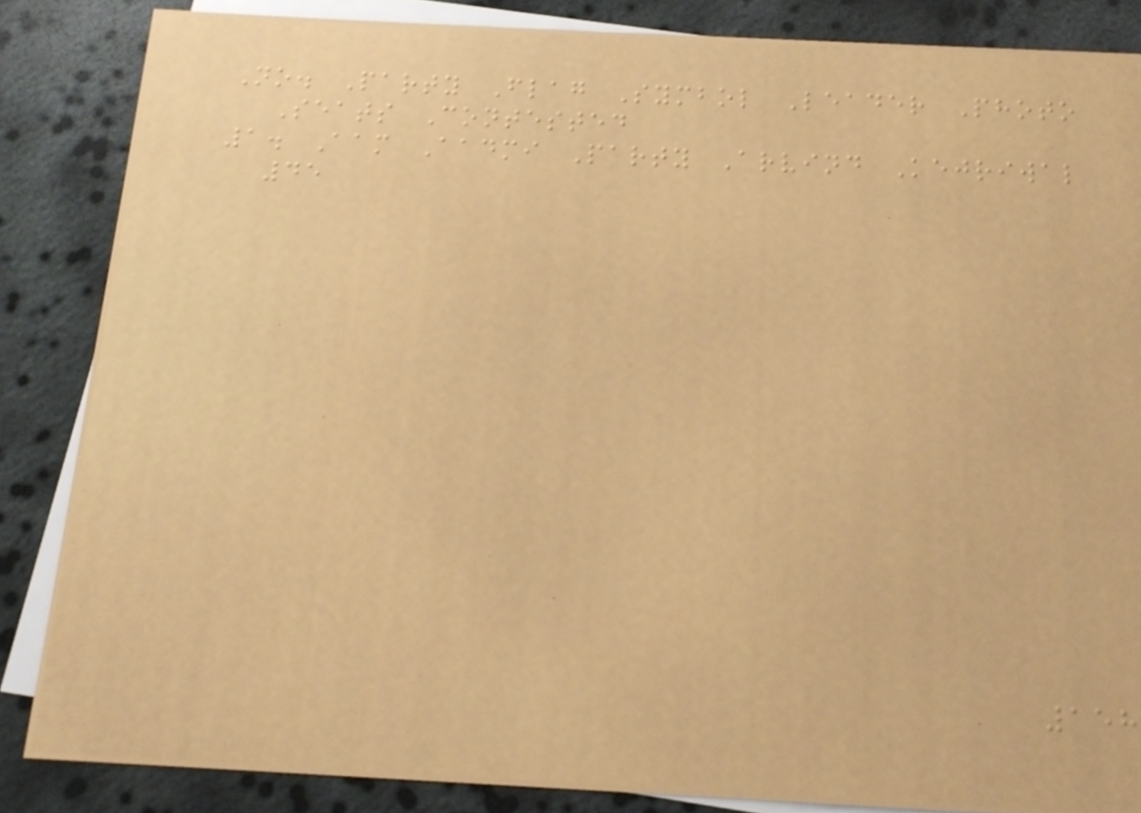No. Party Flag Symbol Leader Photo
Seats Contested
1. Aam Aadmi Party Arvind Kejriwal
45
158
